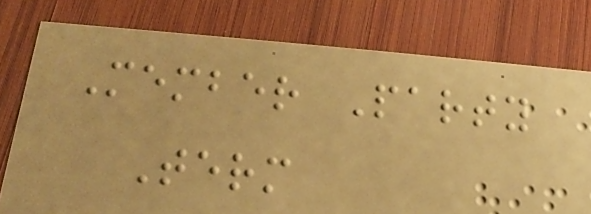Member Party
Term
